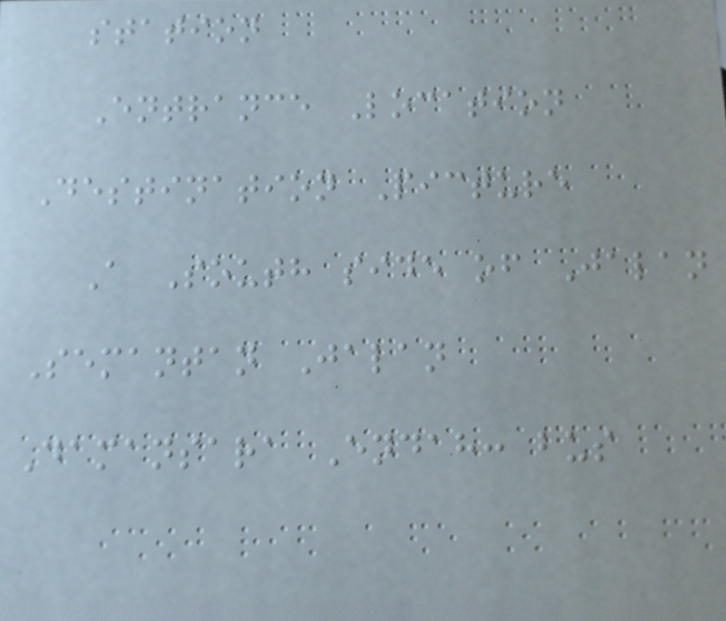station
Entrance Location
Destination Picture
A South side of Jalan
Semantan Jalan
Damansara Endah: bus
